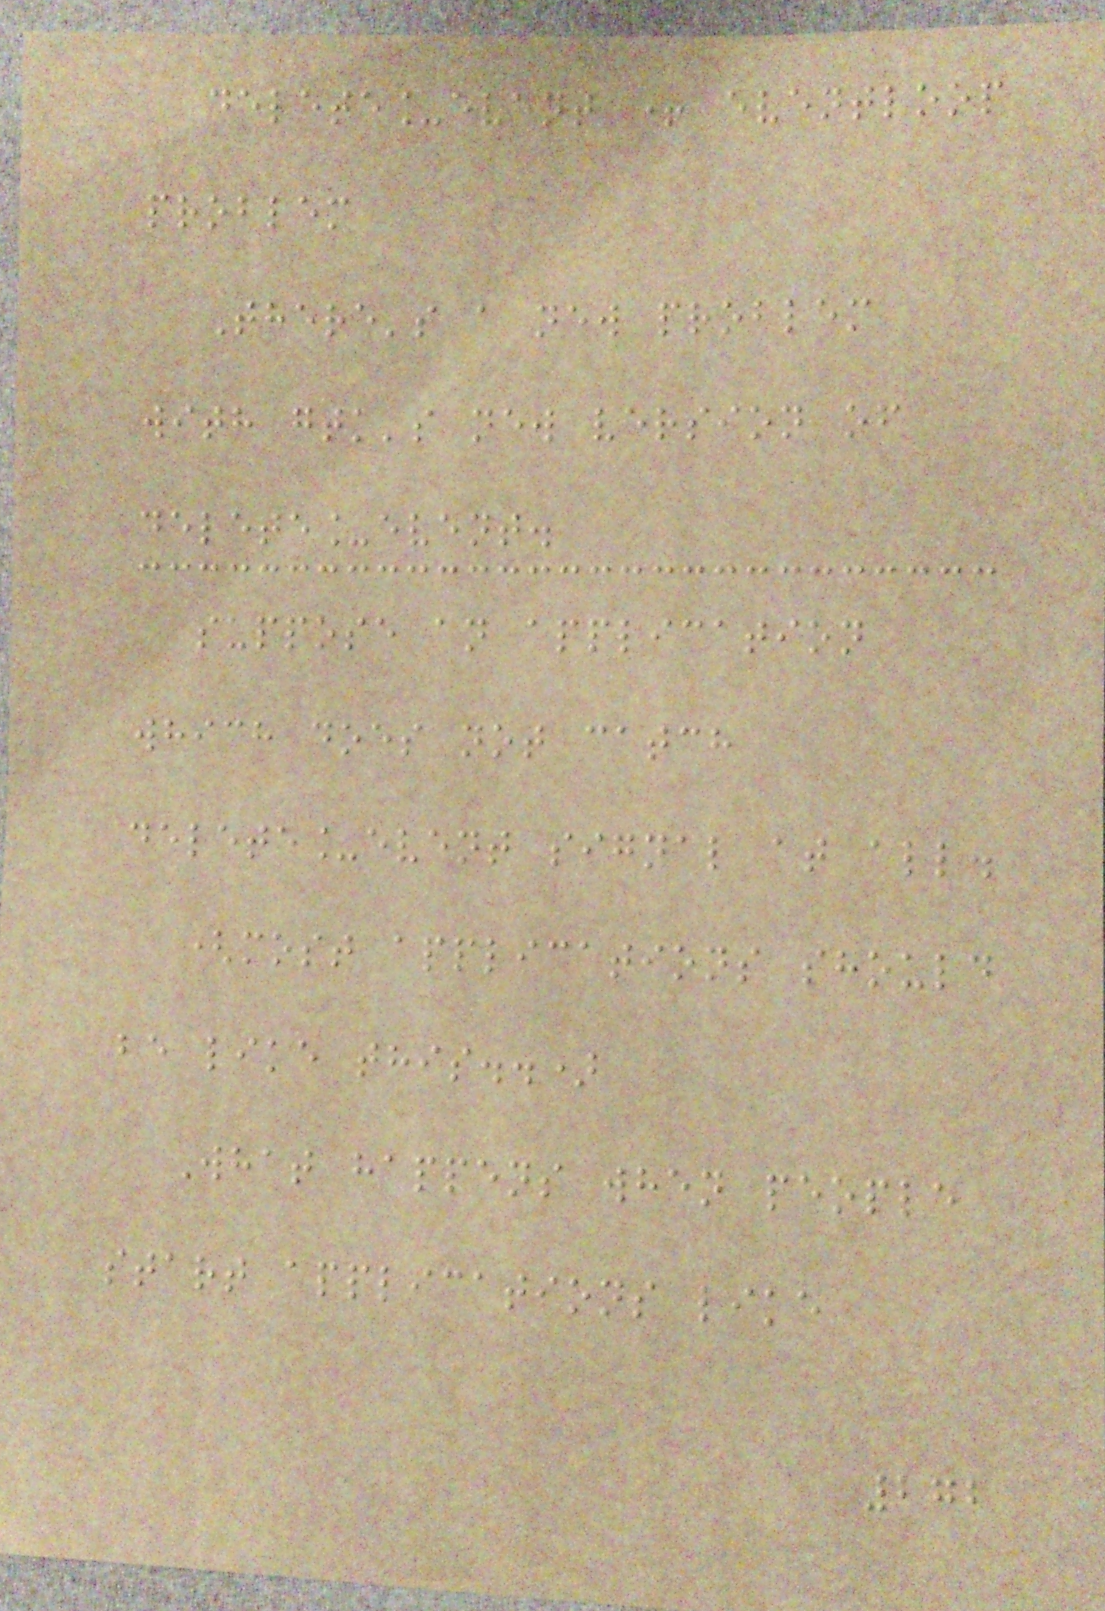delete_event + eventloop
problem
There's a new problem
with gtk's new version of
delete_event.
suppose an application
which does not catch
delete_event signal at all.
(most applications should
be like this..)
What happens when people
start applications like
272
